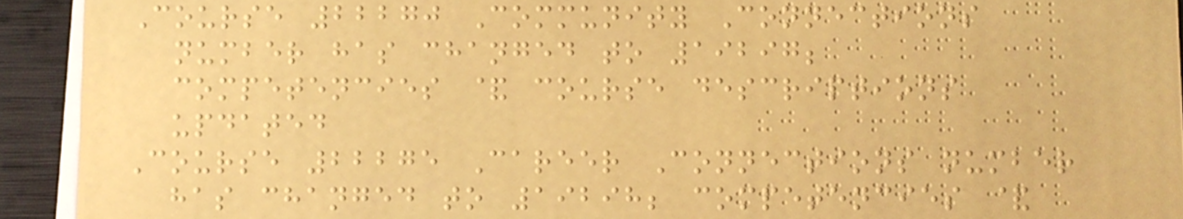Course 22270 Community Connections
number has changed to 19297;
competencies & course descriptions
updated
Course 22275 Career Connections number
has changed to 19298; competencies &
